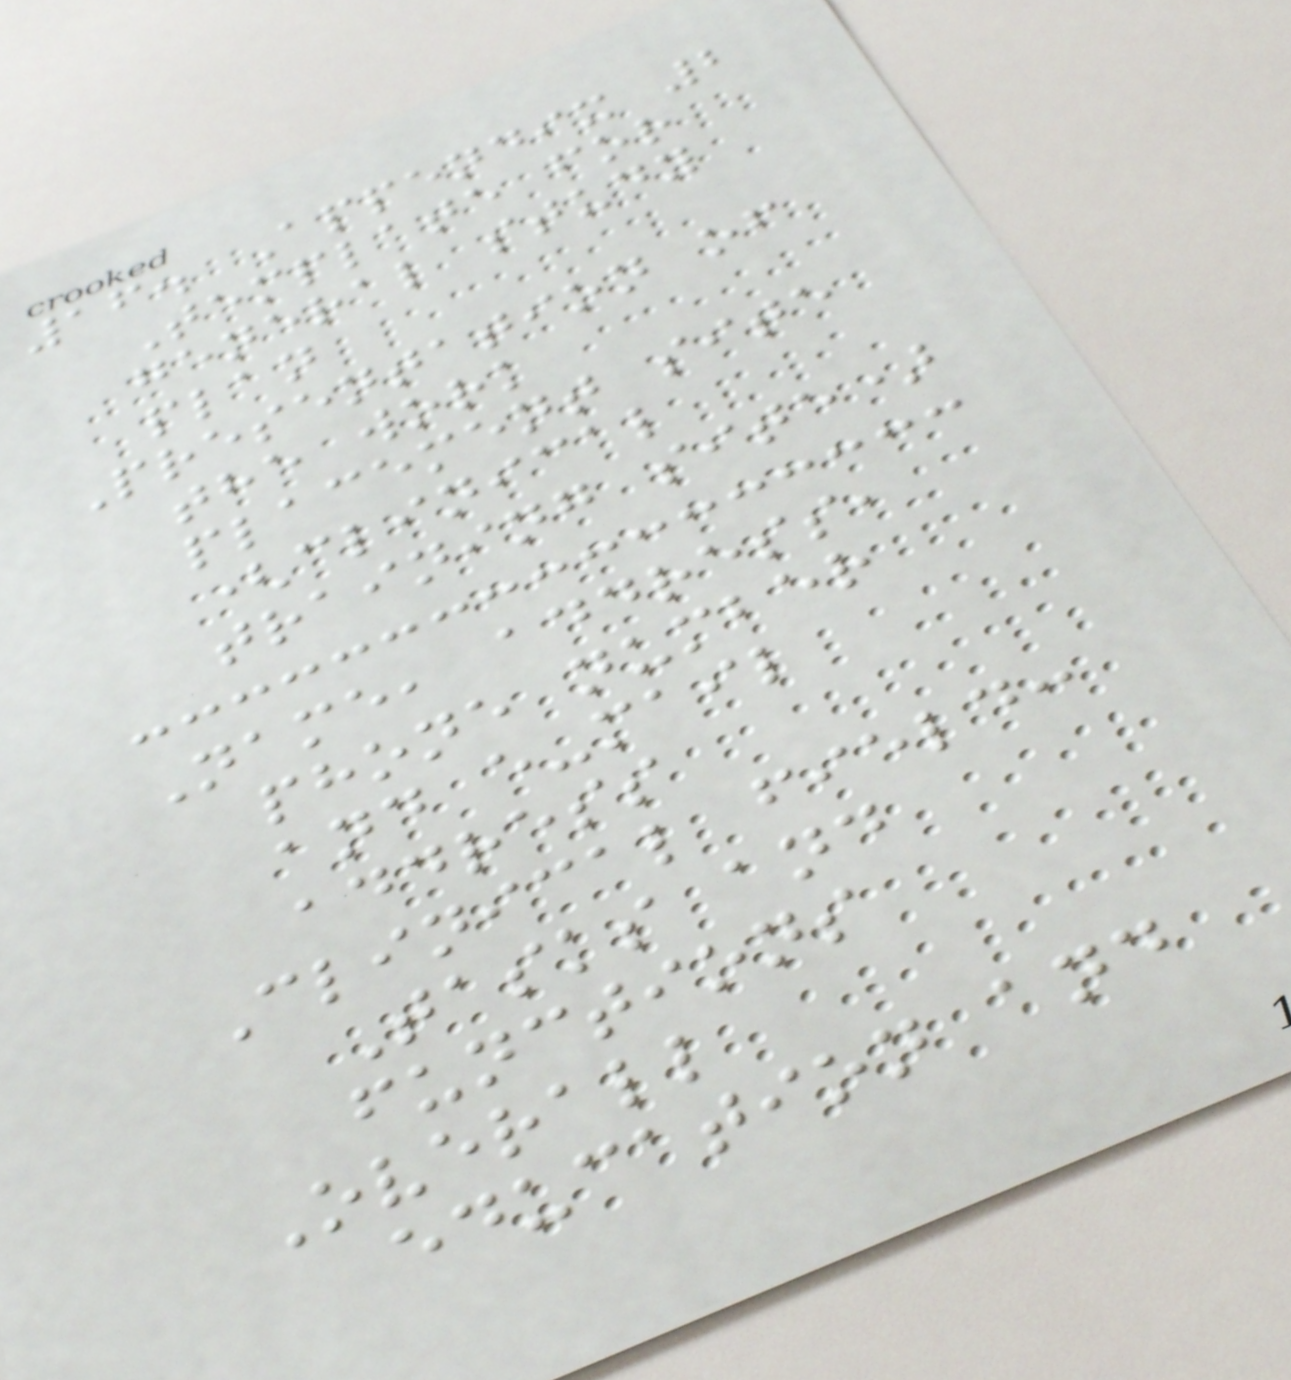16. Appendix 2
Template for
general study
plan
Presentation of
the work
placement site
(clinical
training site)
Name, address,
phone number
and e-mail
address
Clinical field:
Tasks and
functions
Overall
education and
